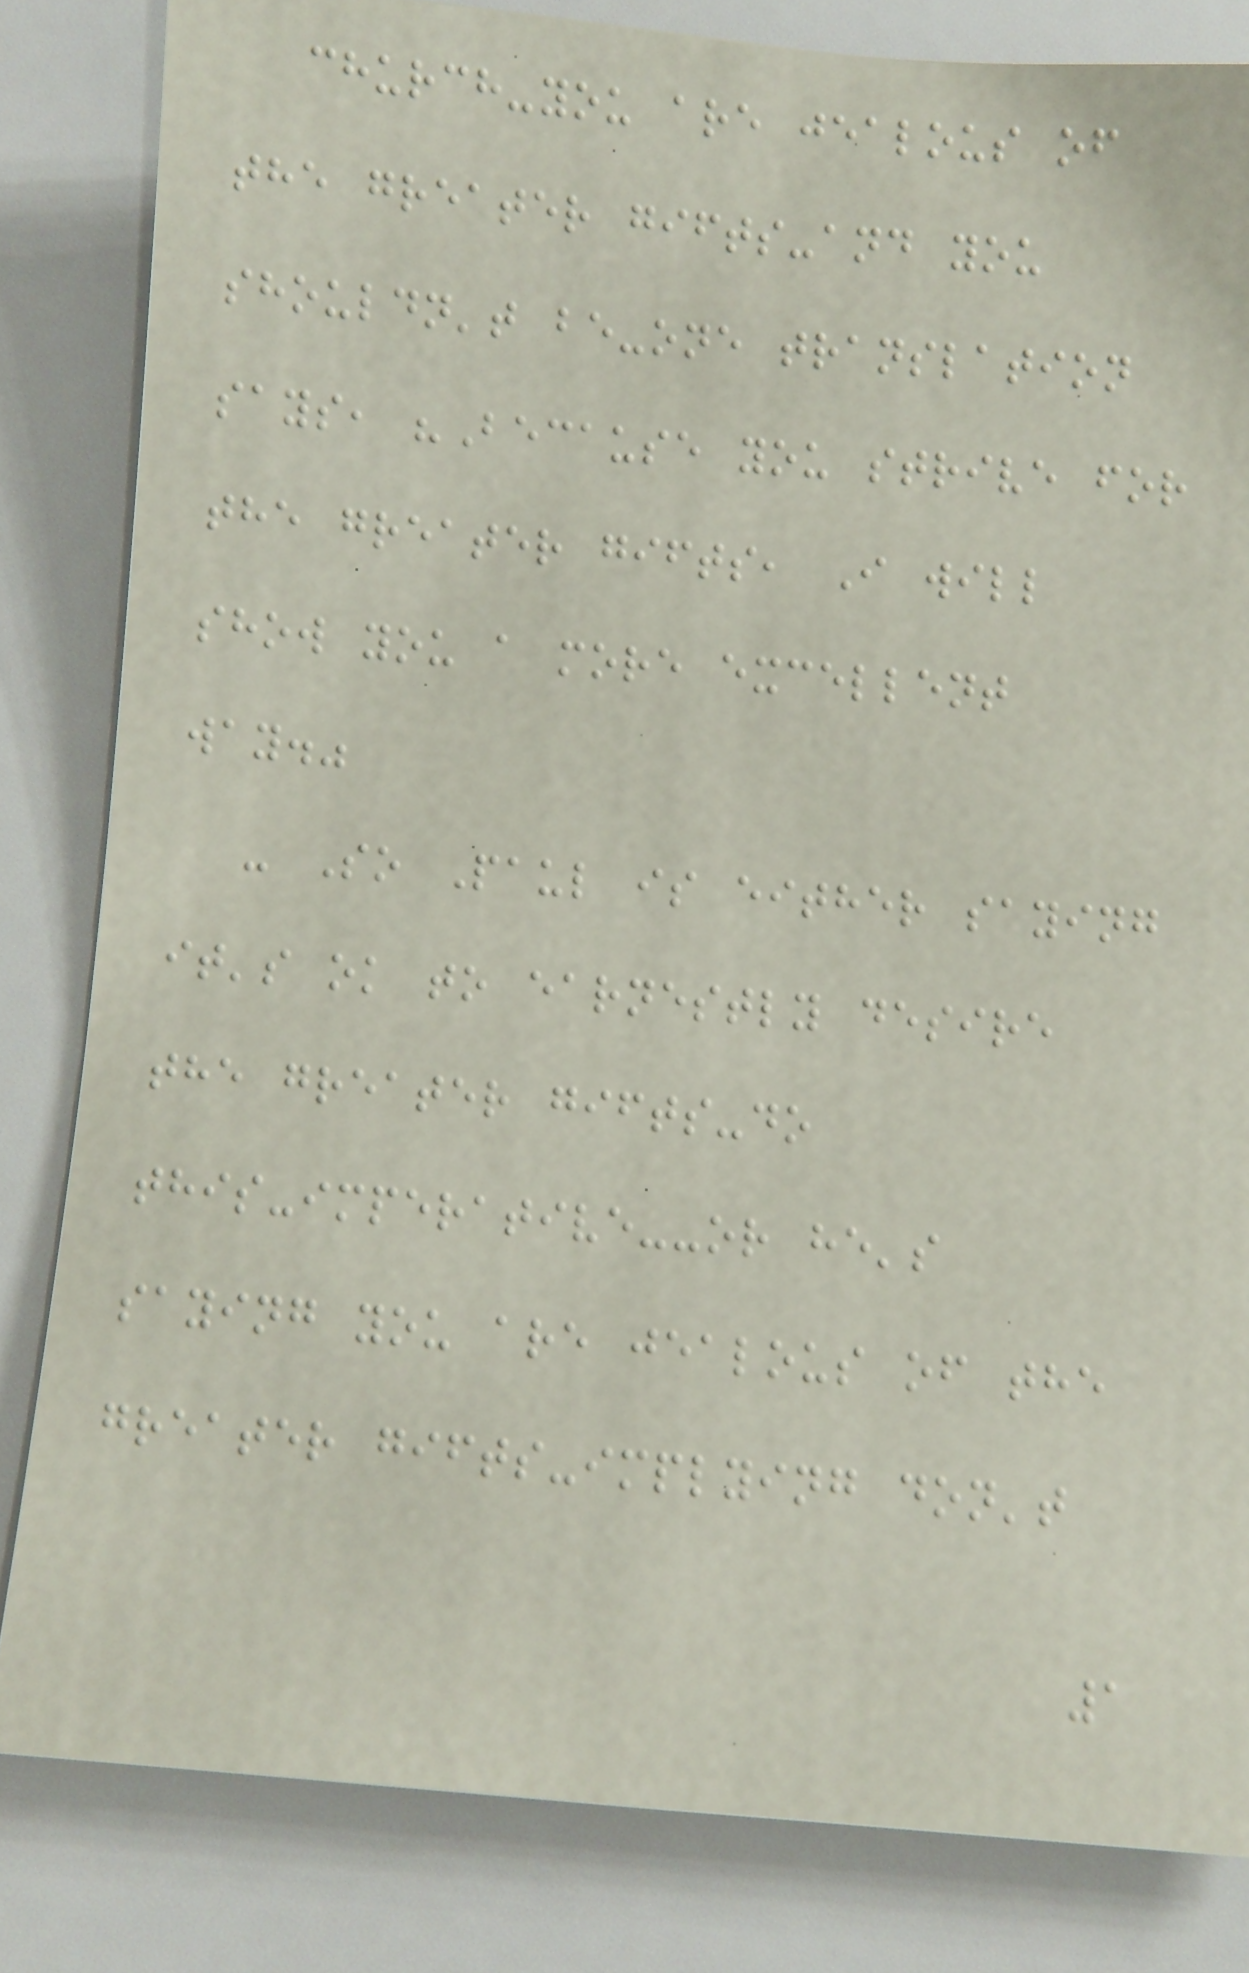church-you are jealous of
the greater gifts-and you
shouldn't be-one translation
says, "Because you strive for
the greater gifts, I will
show you a more excellent
way."
- So Paul is either saying
it's ok to earnestly desire
the greater gifts-do
this-imperative--or he's
saying you are jealous of the
greater gifts-implying don't
1
